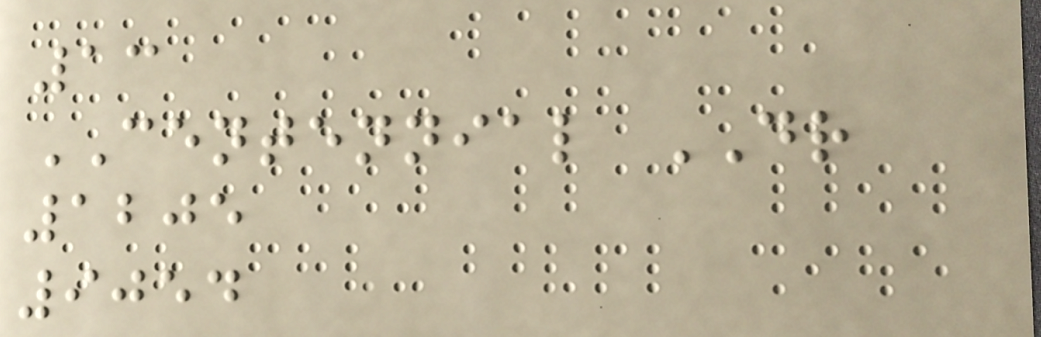13
CENTENNIAL DR
1205
9054
